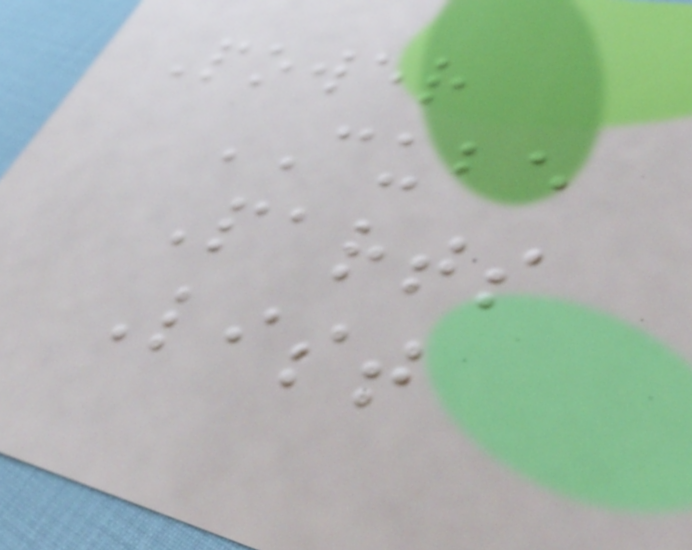Power
CUBE
Parts
List
